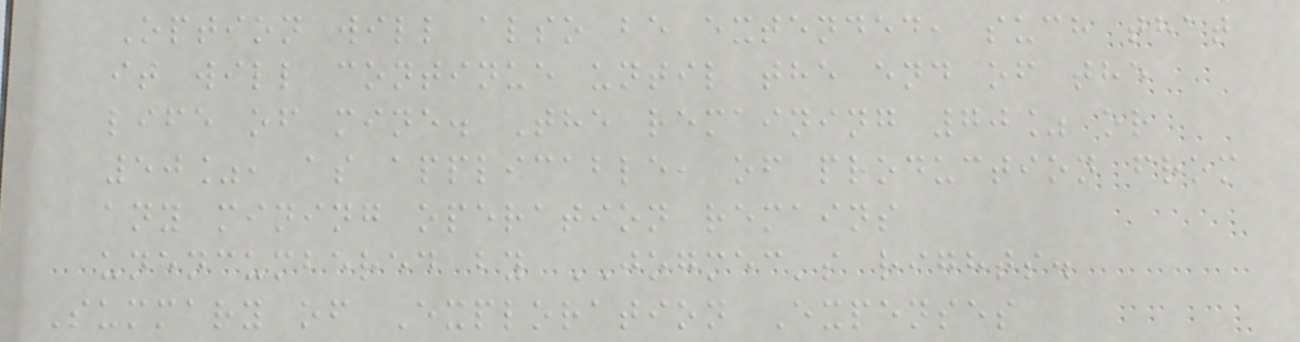Option will also be extended, such that
it will continue until the end of the
life of mine. The remaining 70% or
50%, as applicable, of production from
any mining operation remains
unencumbered by JOGMEC's rights.
Summary of Exploration Expenses
